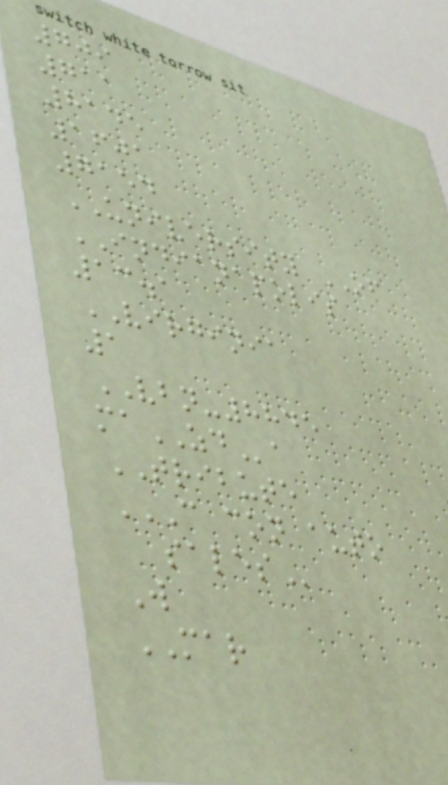709
711
8145
1601
7154
UNIVERSITY OF
INDIANAPOLIS
13.1
VIRGINIA
1
VBN-8845
maZDa
TRIBUTE
C CON AUTO
SALES
W
MAR
